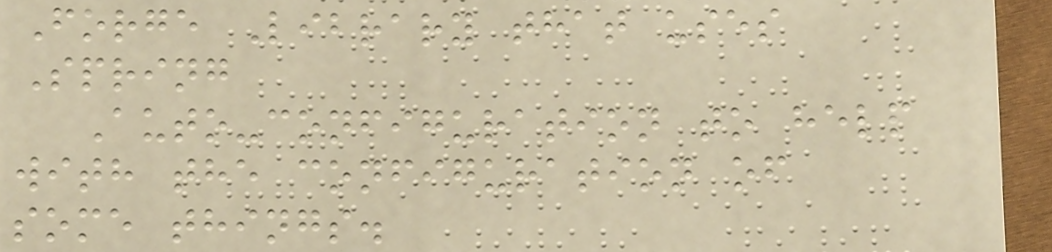Forge Library that uses
Spring
Auto-configuration to help
with the configuration of
some things.
